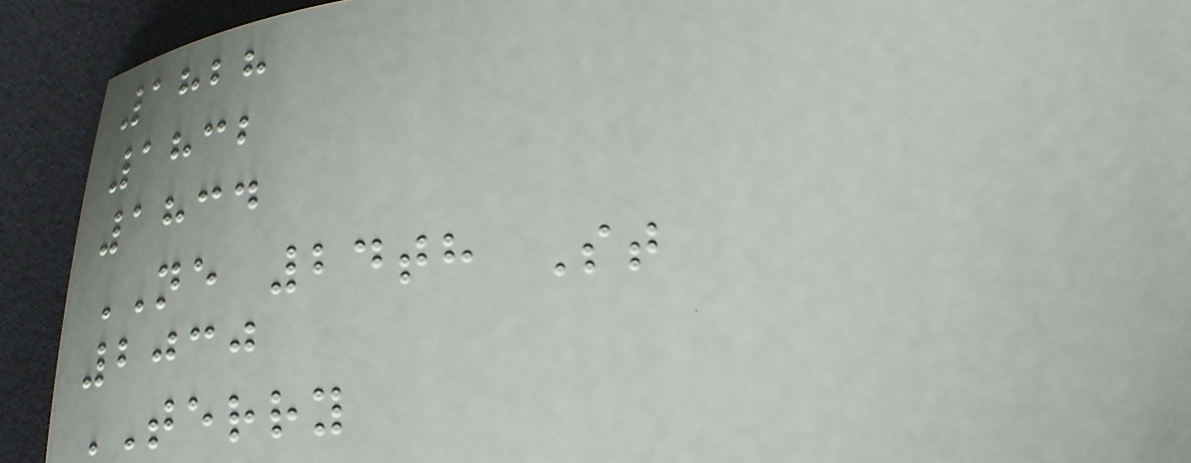1828
1832
1834
NE 24th St
2030
TERRY
